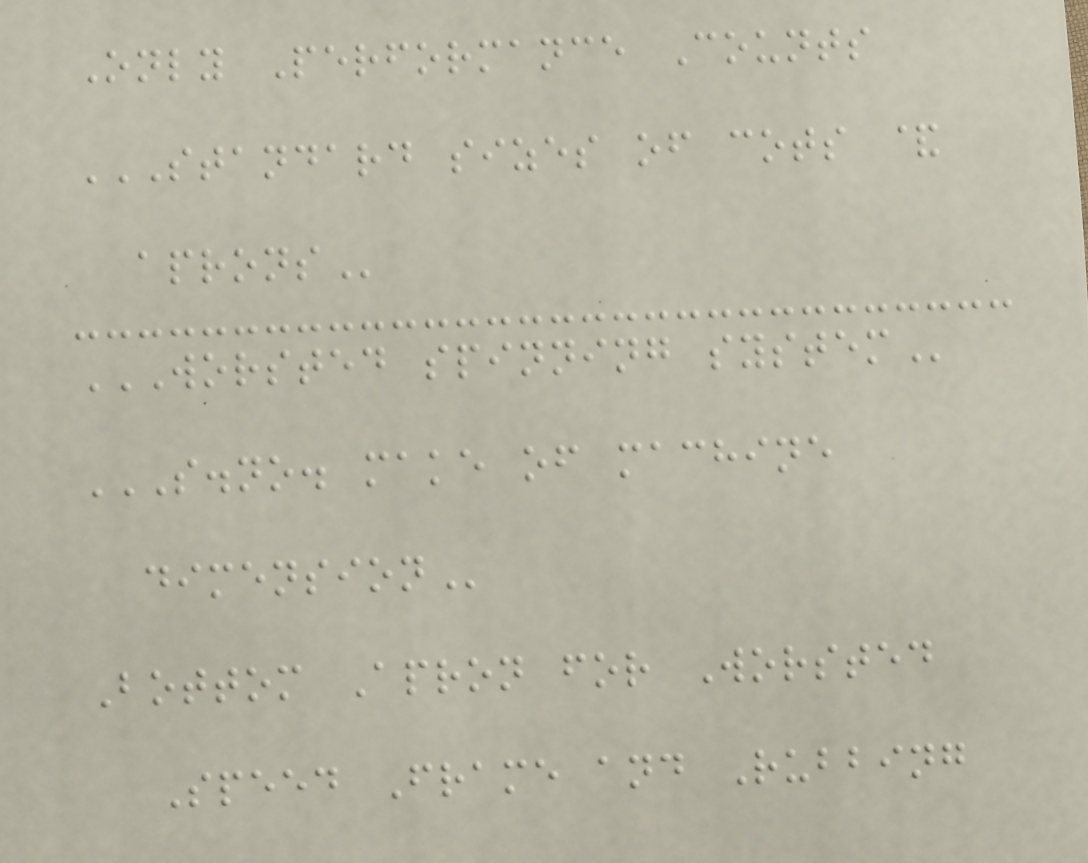Only Performance Counts
STANDARD SIZES OF COTS &
APRONS
WORSTED SPINNING SYSTEM
S.NO. MAKE OF MACHINE
DIMENSION
Bottom Apron for Worsted
Speed Frame and Rubbing
